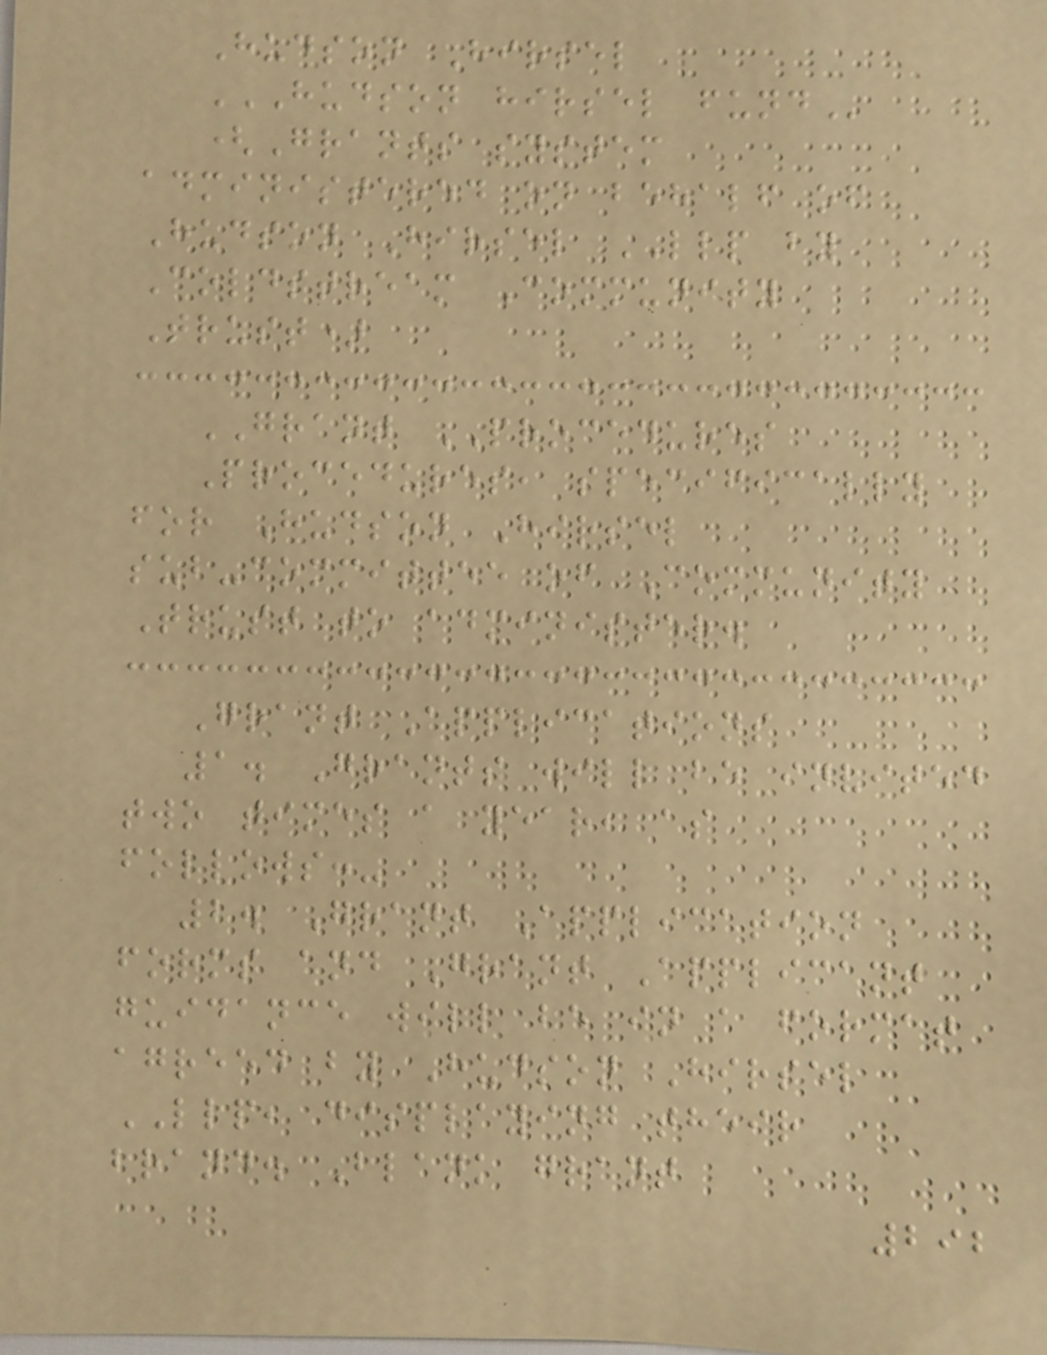Hudson Hirsel
HUDSON HIRSEL FUND
(Grants system
administered on behalf of
Hudson Hirsel LLP by
Coldstream Community
Trust)
GRANT PROCEDURES
Procedures, specifically
for Hudson Hirsel
sub-committee of Community
Trust to administer.
Grant Applications
1. Grants will be invited
two times a year, as
follows:-
2. Grant Application
forms and Grant Applicant
guidance will be in a format
agreed by Hudson Hirsel
LLP, displaying their
brand. Blank grant
292
